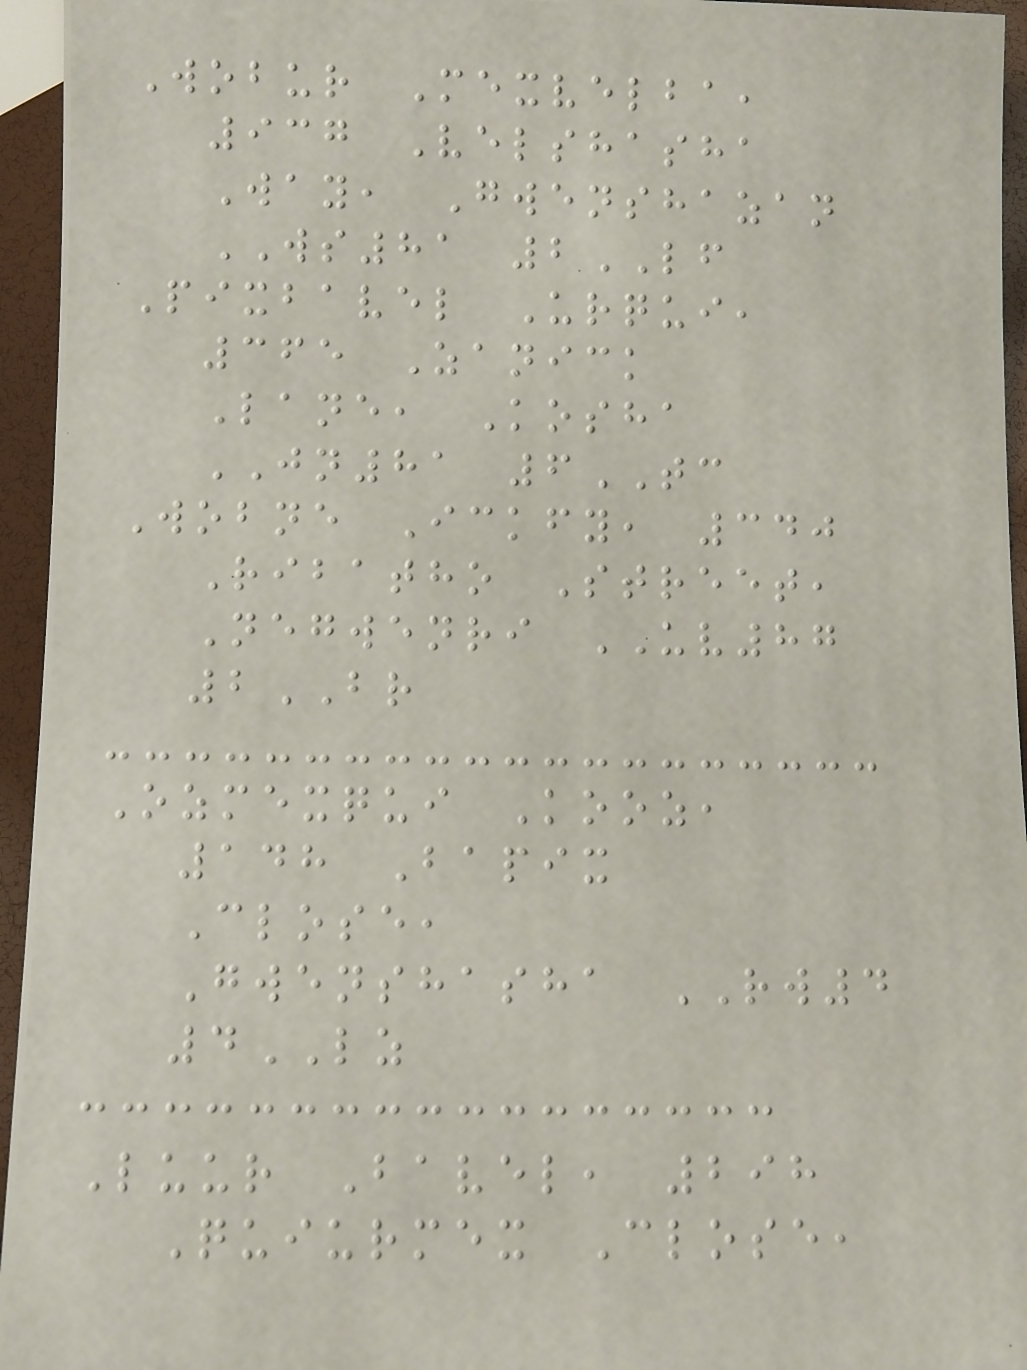Wobur Mexvelba,
937 Velshasha
Way, Gwenshazan
WS81 2LF
Pixbavel Urqui,
365 Zanick
Lane, Kosha
JN81 6TC
Wobne Ickfy, 340
Ribatho Street,
Negwenri UV87
2BR
Ozmexqui Kooz,
148 Bapix
Close,
Gwenshasha RW4
4LZ
Luur Bavel, 298
Quiurmex Close,
